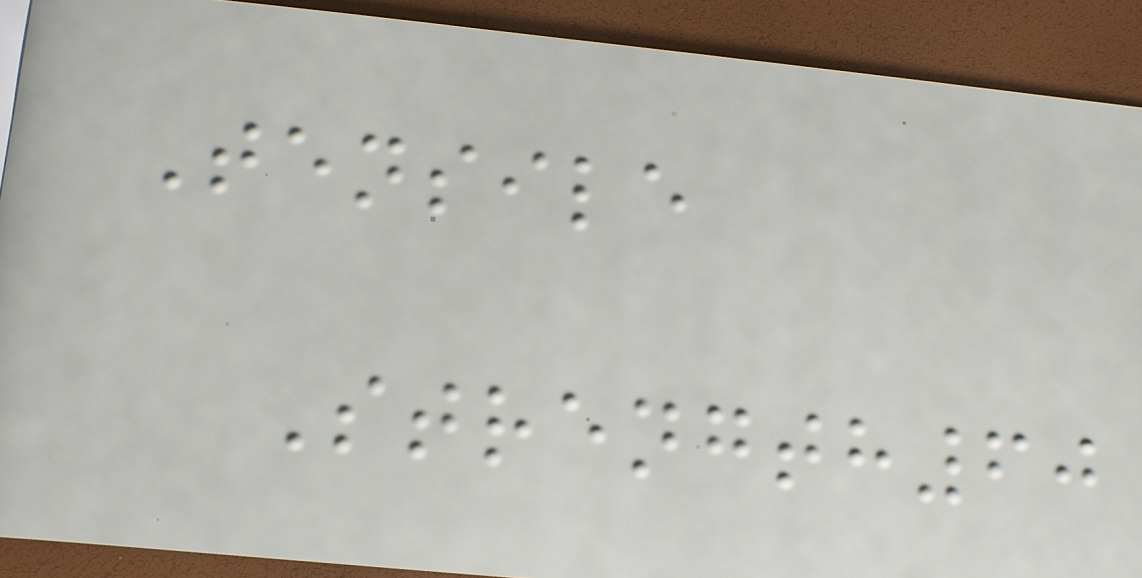Tensile
Strength60
